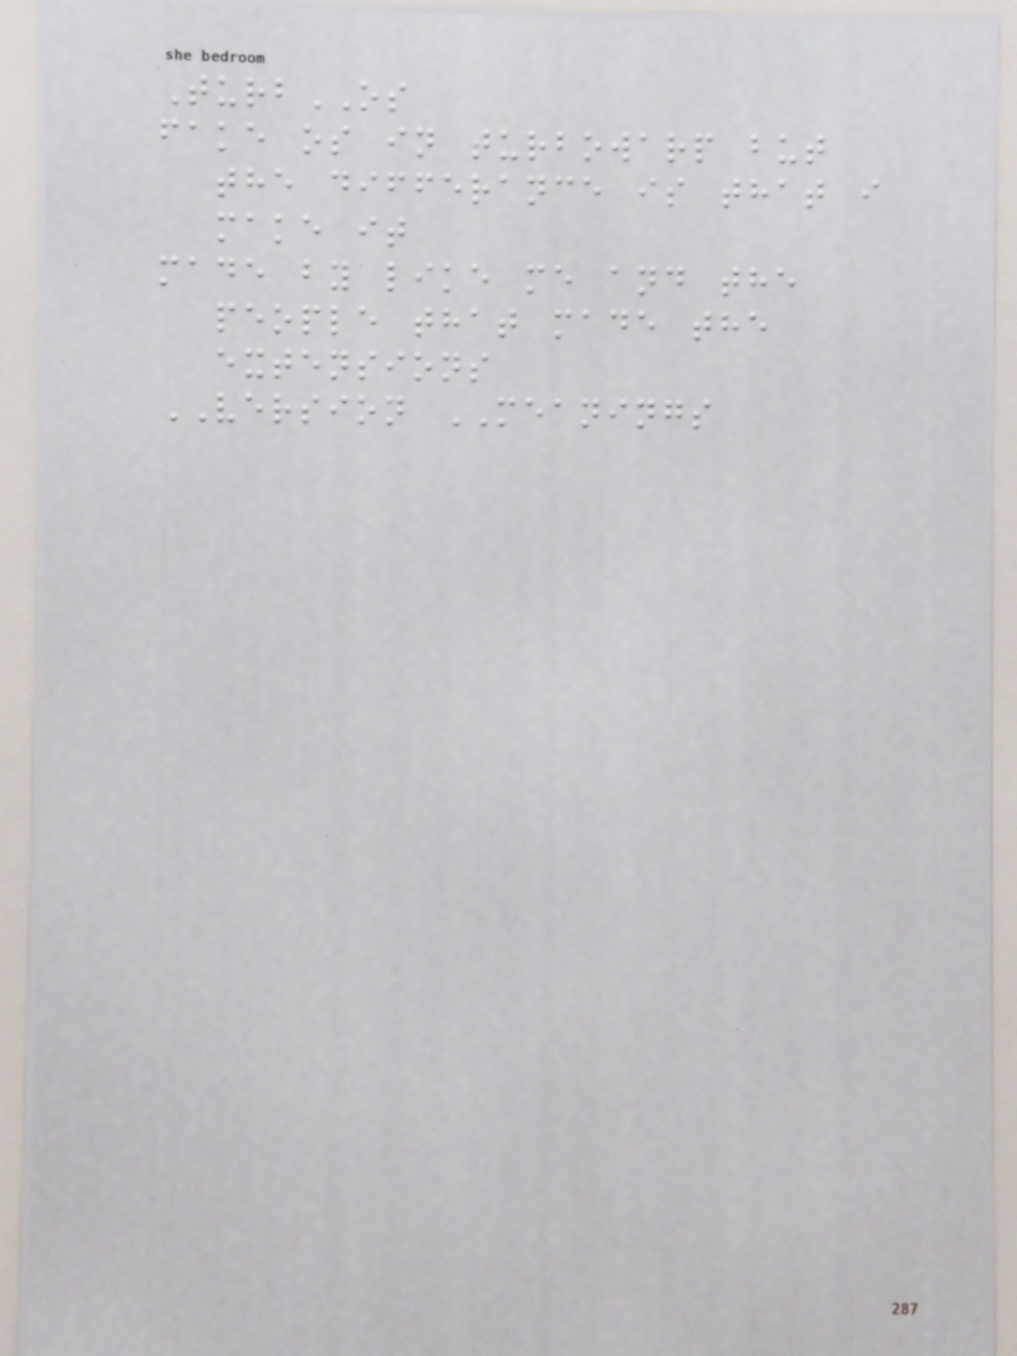TurbOS
fake os in turbowarp but
the differance is that i
make it
made by like me and the
people that made the
extensions
VERSION MEANINGS
